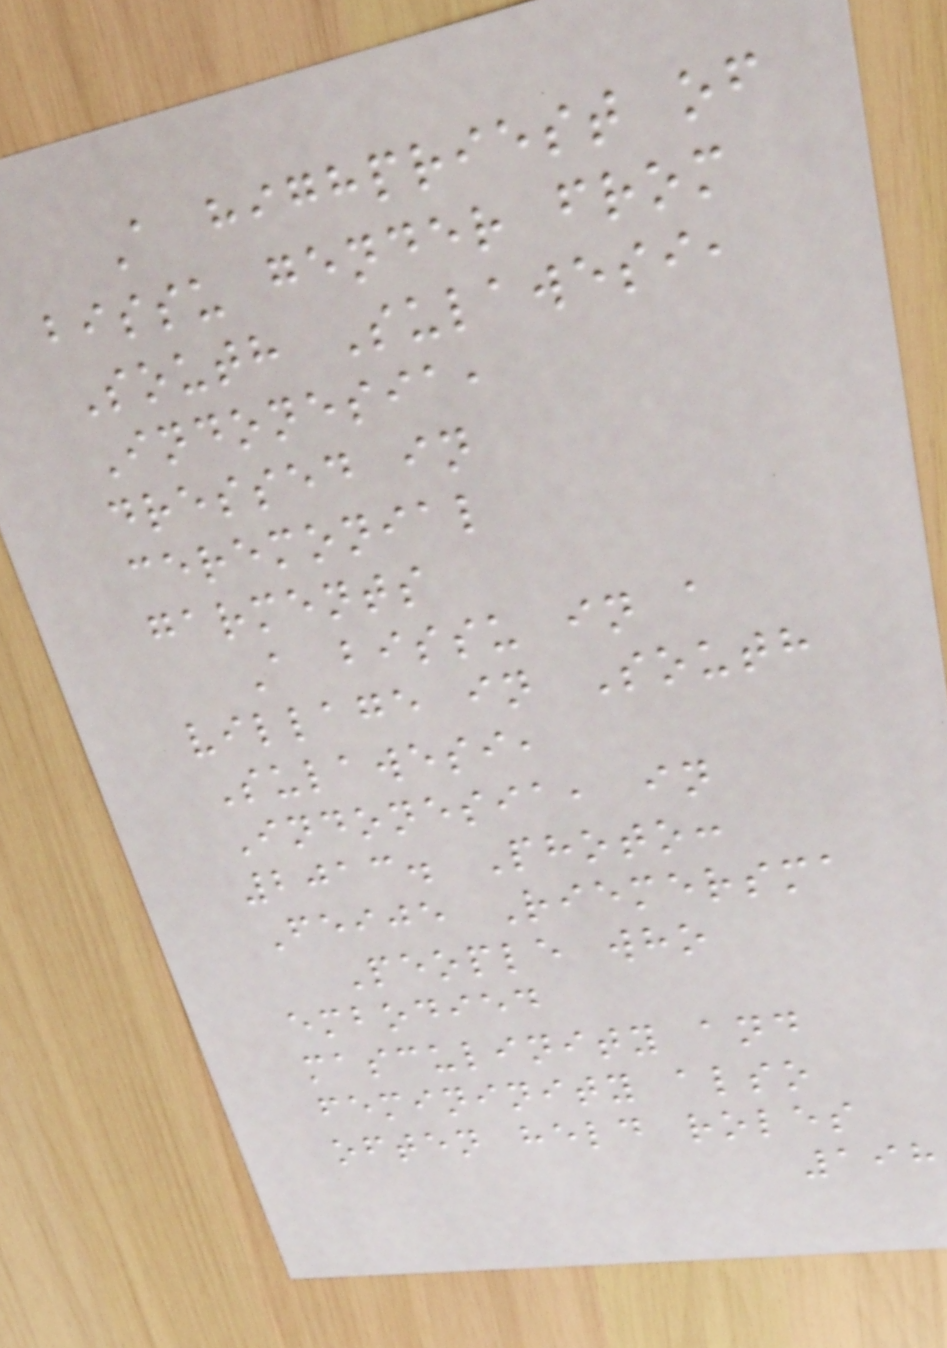A highpriest of
bissu gender from
South Sulawesi,
Indonesia,
dressed in
ceremonial
garments
A bissu in a
village in South
Sulawesi,
Indonesia, in
2013. Photo:
Feije Riemersma
People who
embodied
masculinity and
femininity also
often held roles
198
